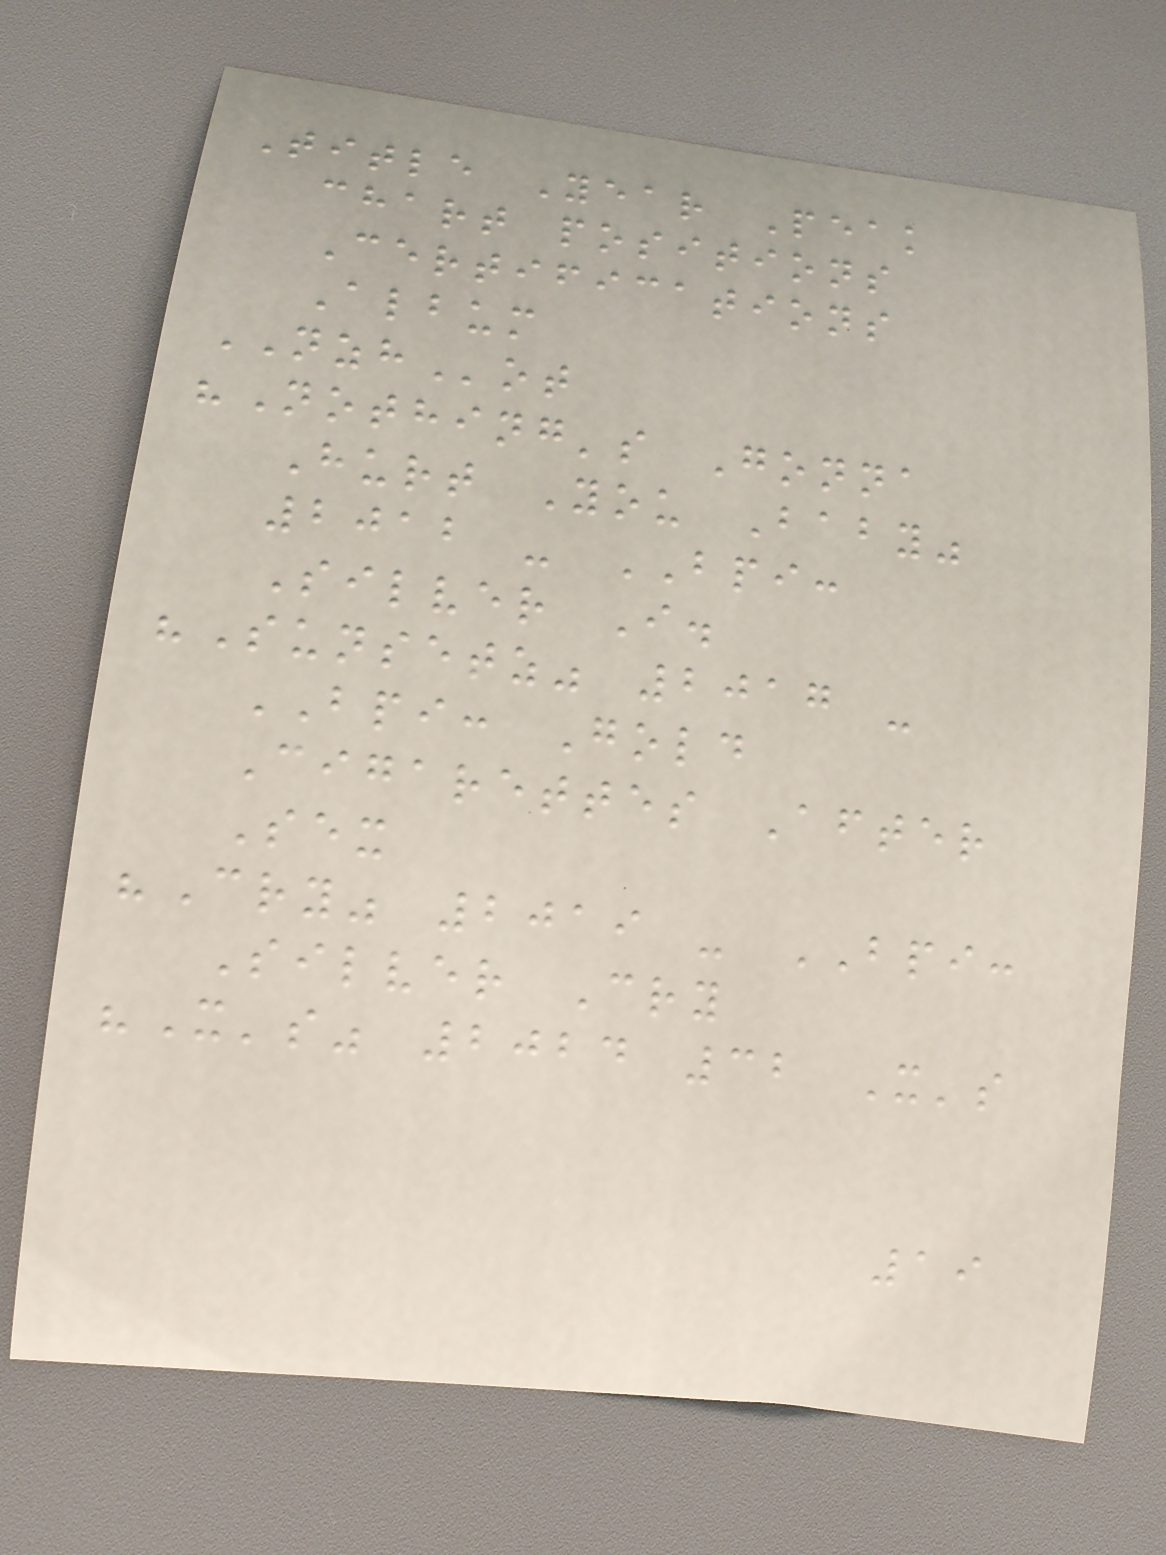Title Year Peak
chart positions
Certifications
Album
NZHot
"Nothing's Gonna
Hurt You Baby"
2012 - BPI:
Silver I.
"Sunsetz" 2017 -
BPI: Gold
Cigarettes After
Sex
"Cry" 2019 - BPI:
Silver Cry
"X's" 2024 32 X's
19
